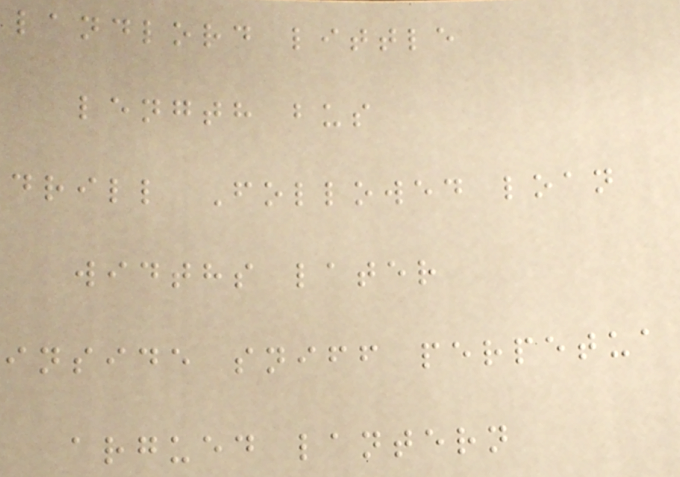landlord little
length bus
drill Followed loan
widths later
inside sniff perpetua
argued lantern
